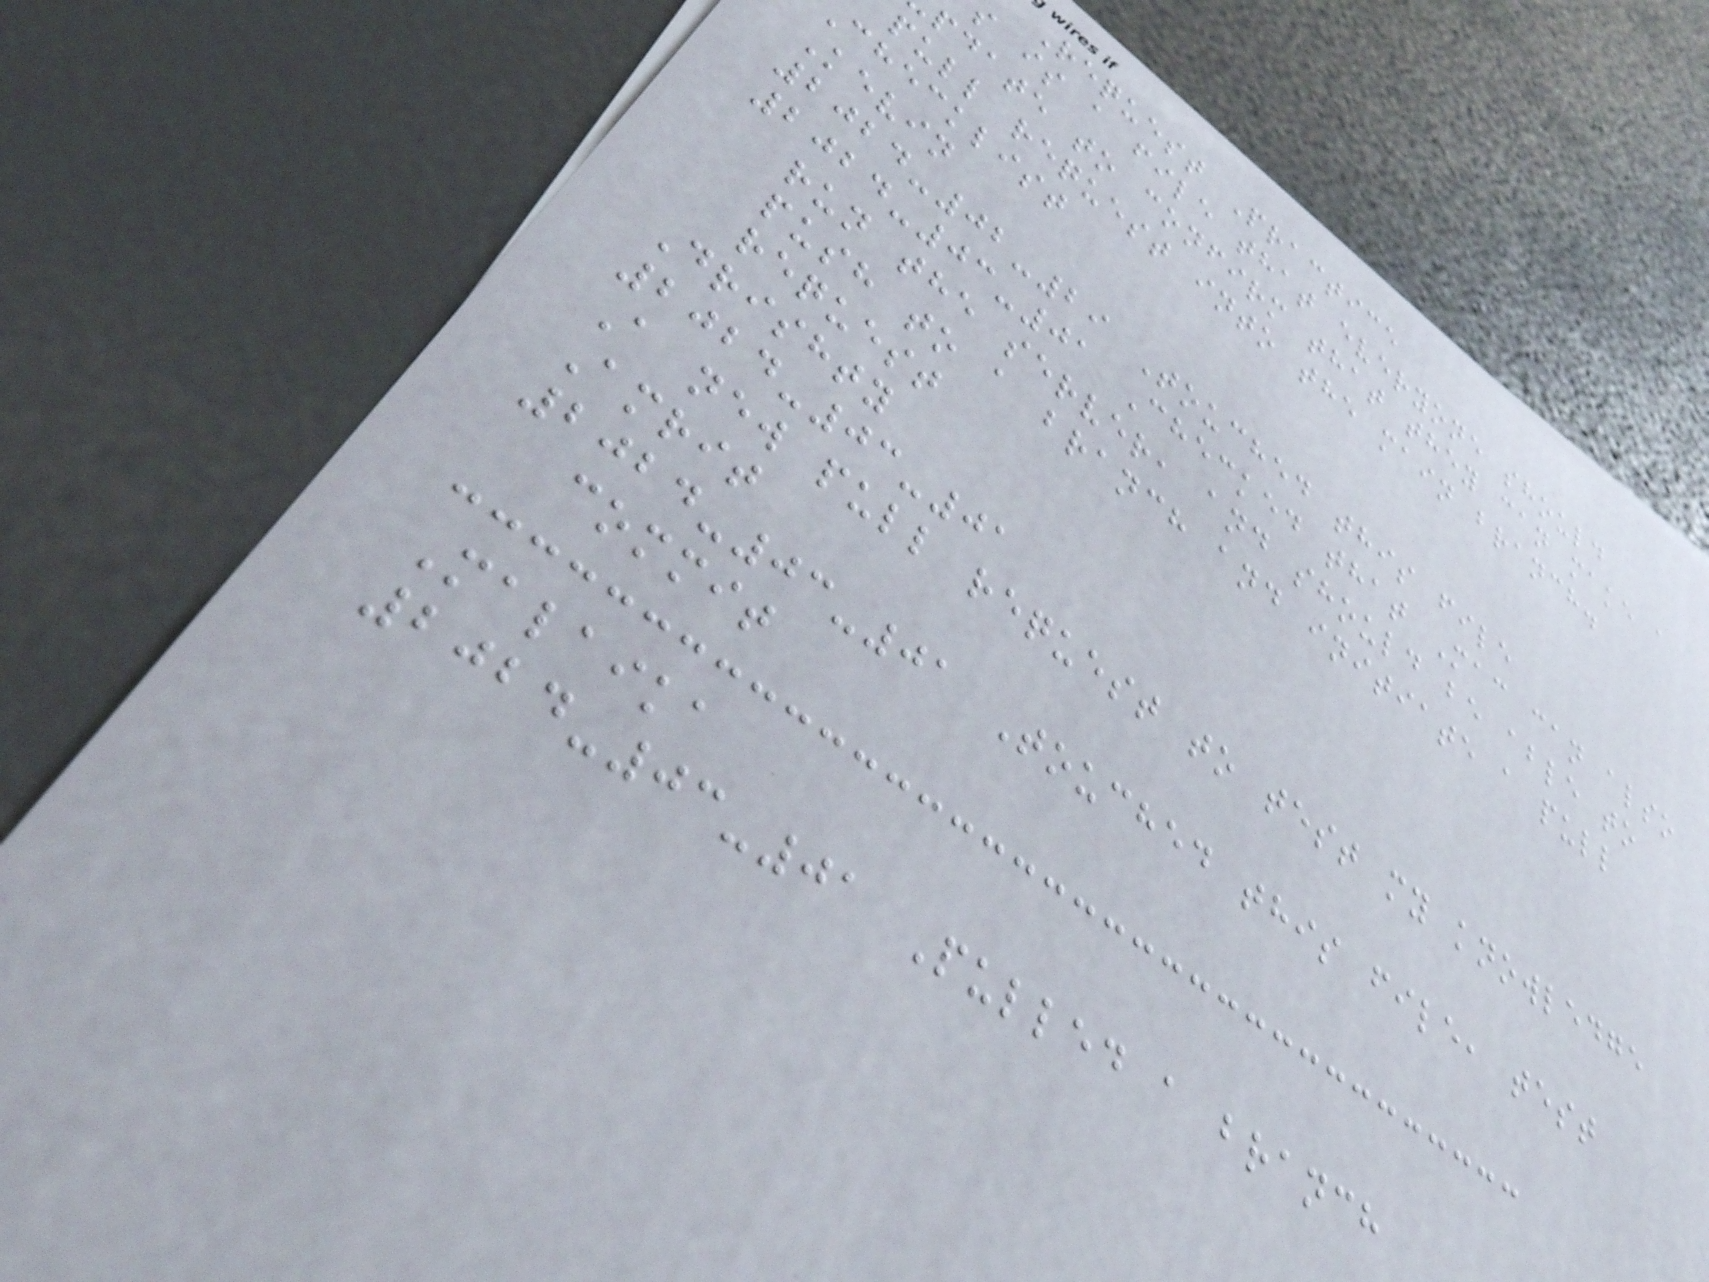Request Practice
s is a file that everyone should
pdate to confirm that they can make a
pull request into the main branch.
checklist
Kevin
2024-02-29 Touched this file
2024-03-01 Checked that Mac can also
run the server, and should be able to
push to a branch and initiate a pull
request
Drishty
2024-03-01
A new pull request to test my knowledge
Amrit
2024-03-01 Touched this file, test
commit
Malaika
2024-03-01 Pulled a branch
